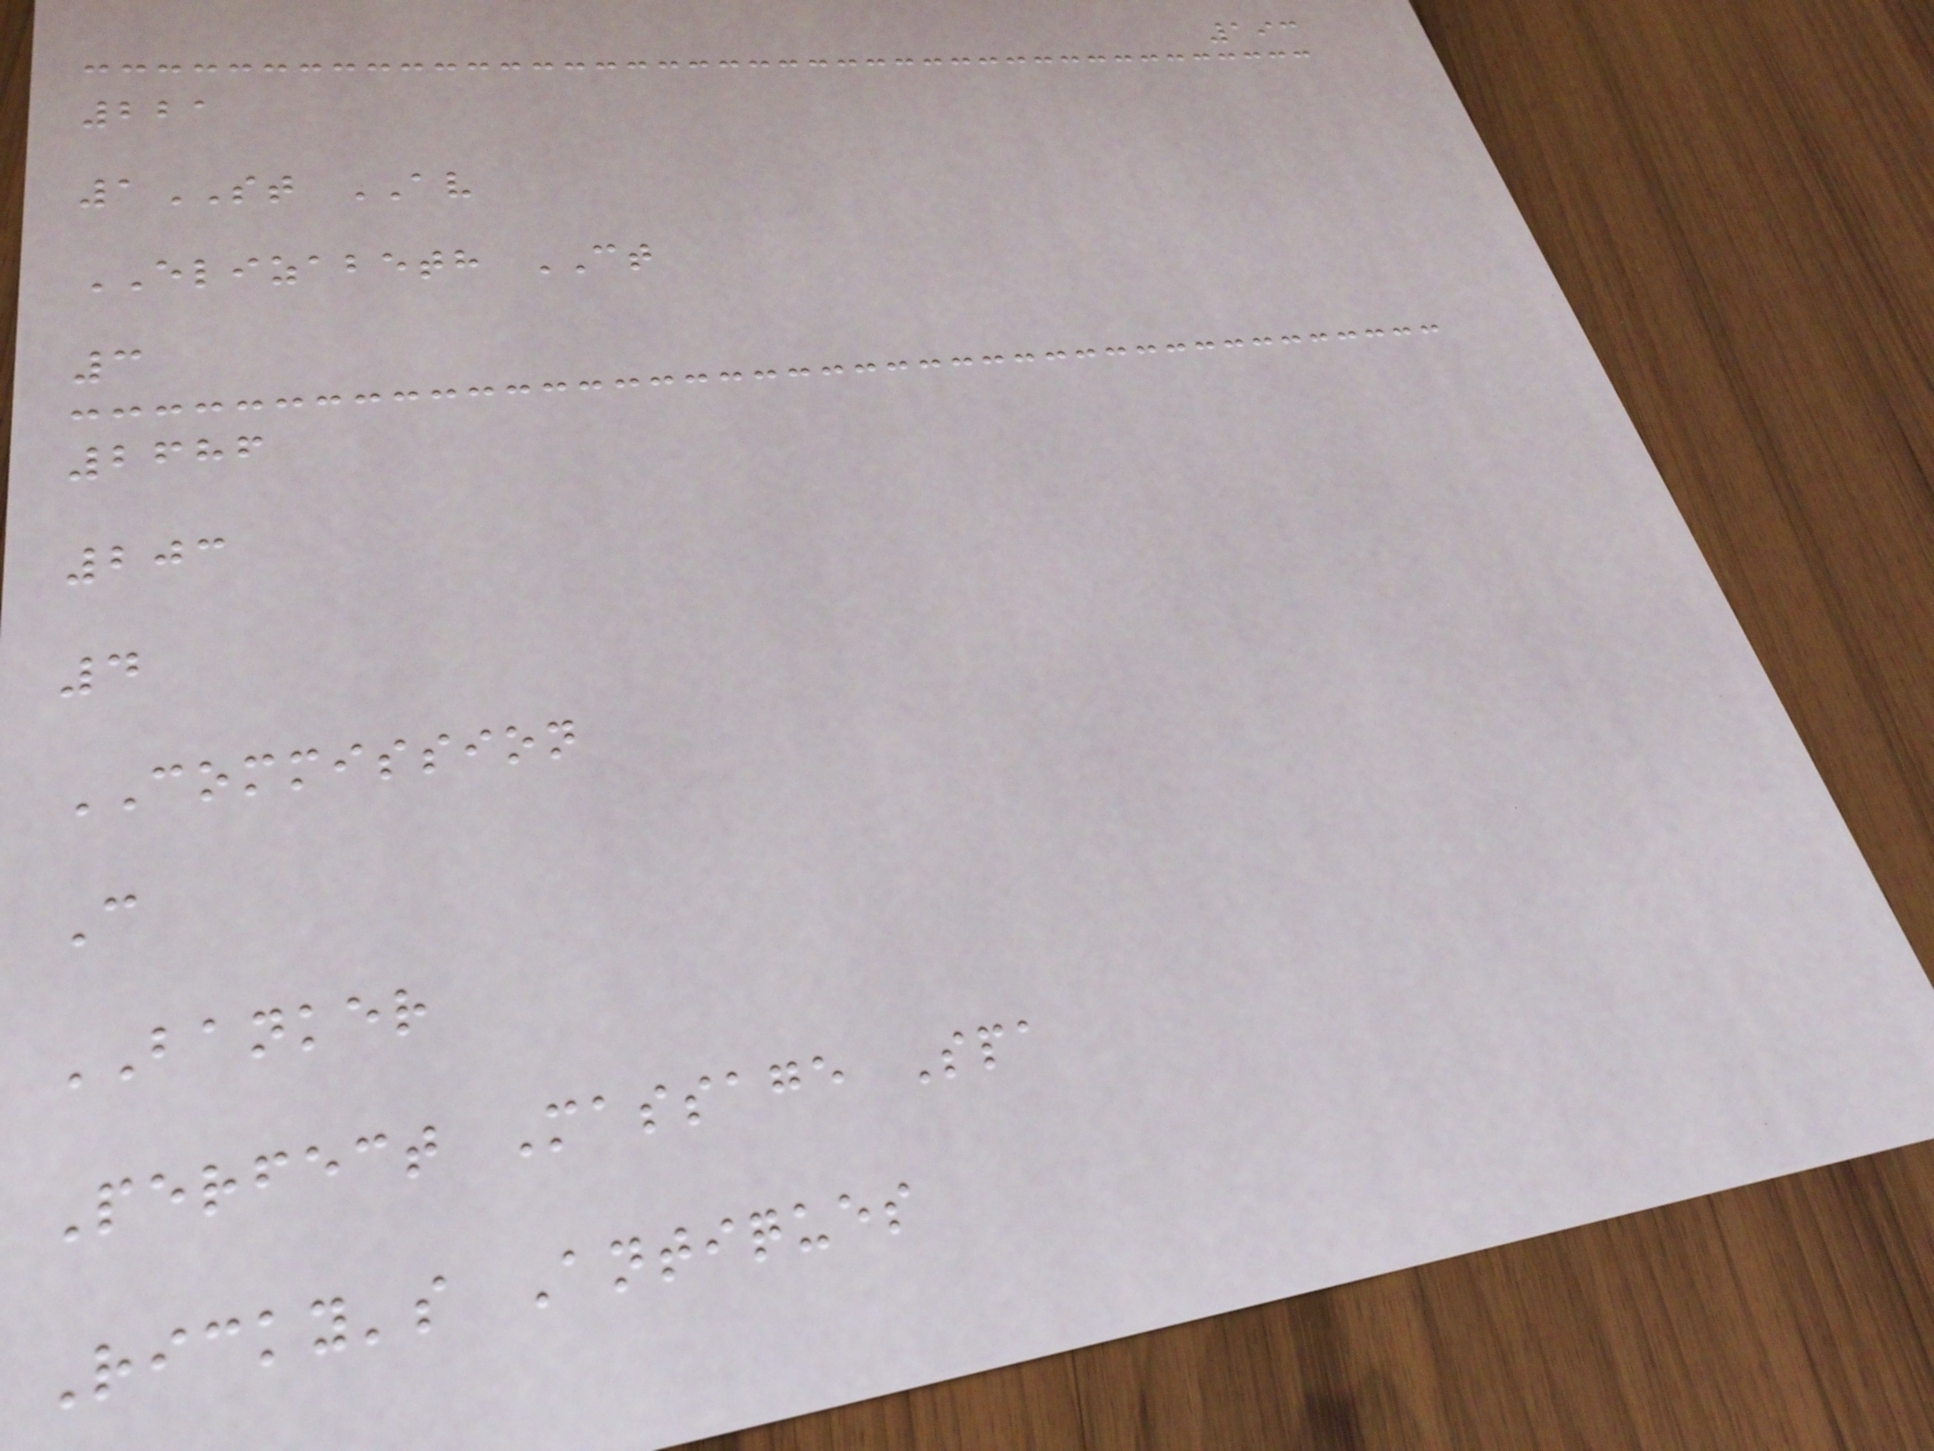193
221
1ST AV
ELIZABETH CT
3
2686
203
4
COMMISSION
C
BANKER
Perfect Massage Spa
Ricky's Antiques
